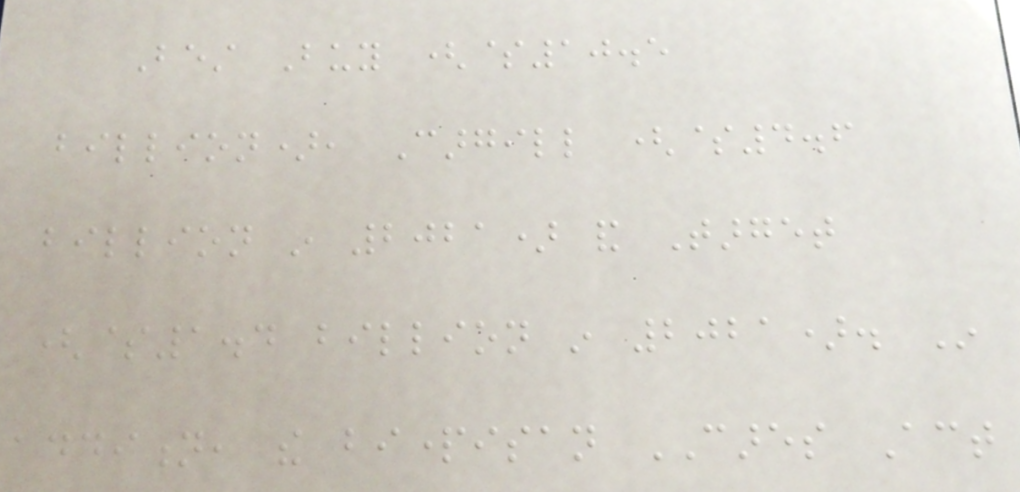Best Buy ($10.5
billion), Cargill ($4.6
billion in 2021) and Target
($1.4 billion in 2021). In
addition, the bipartisan CARES Act
